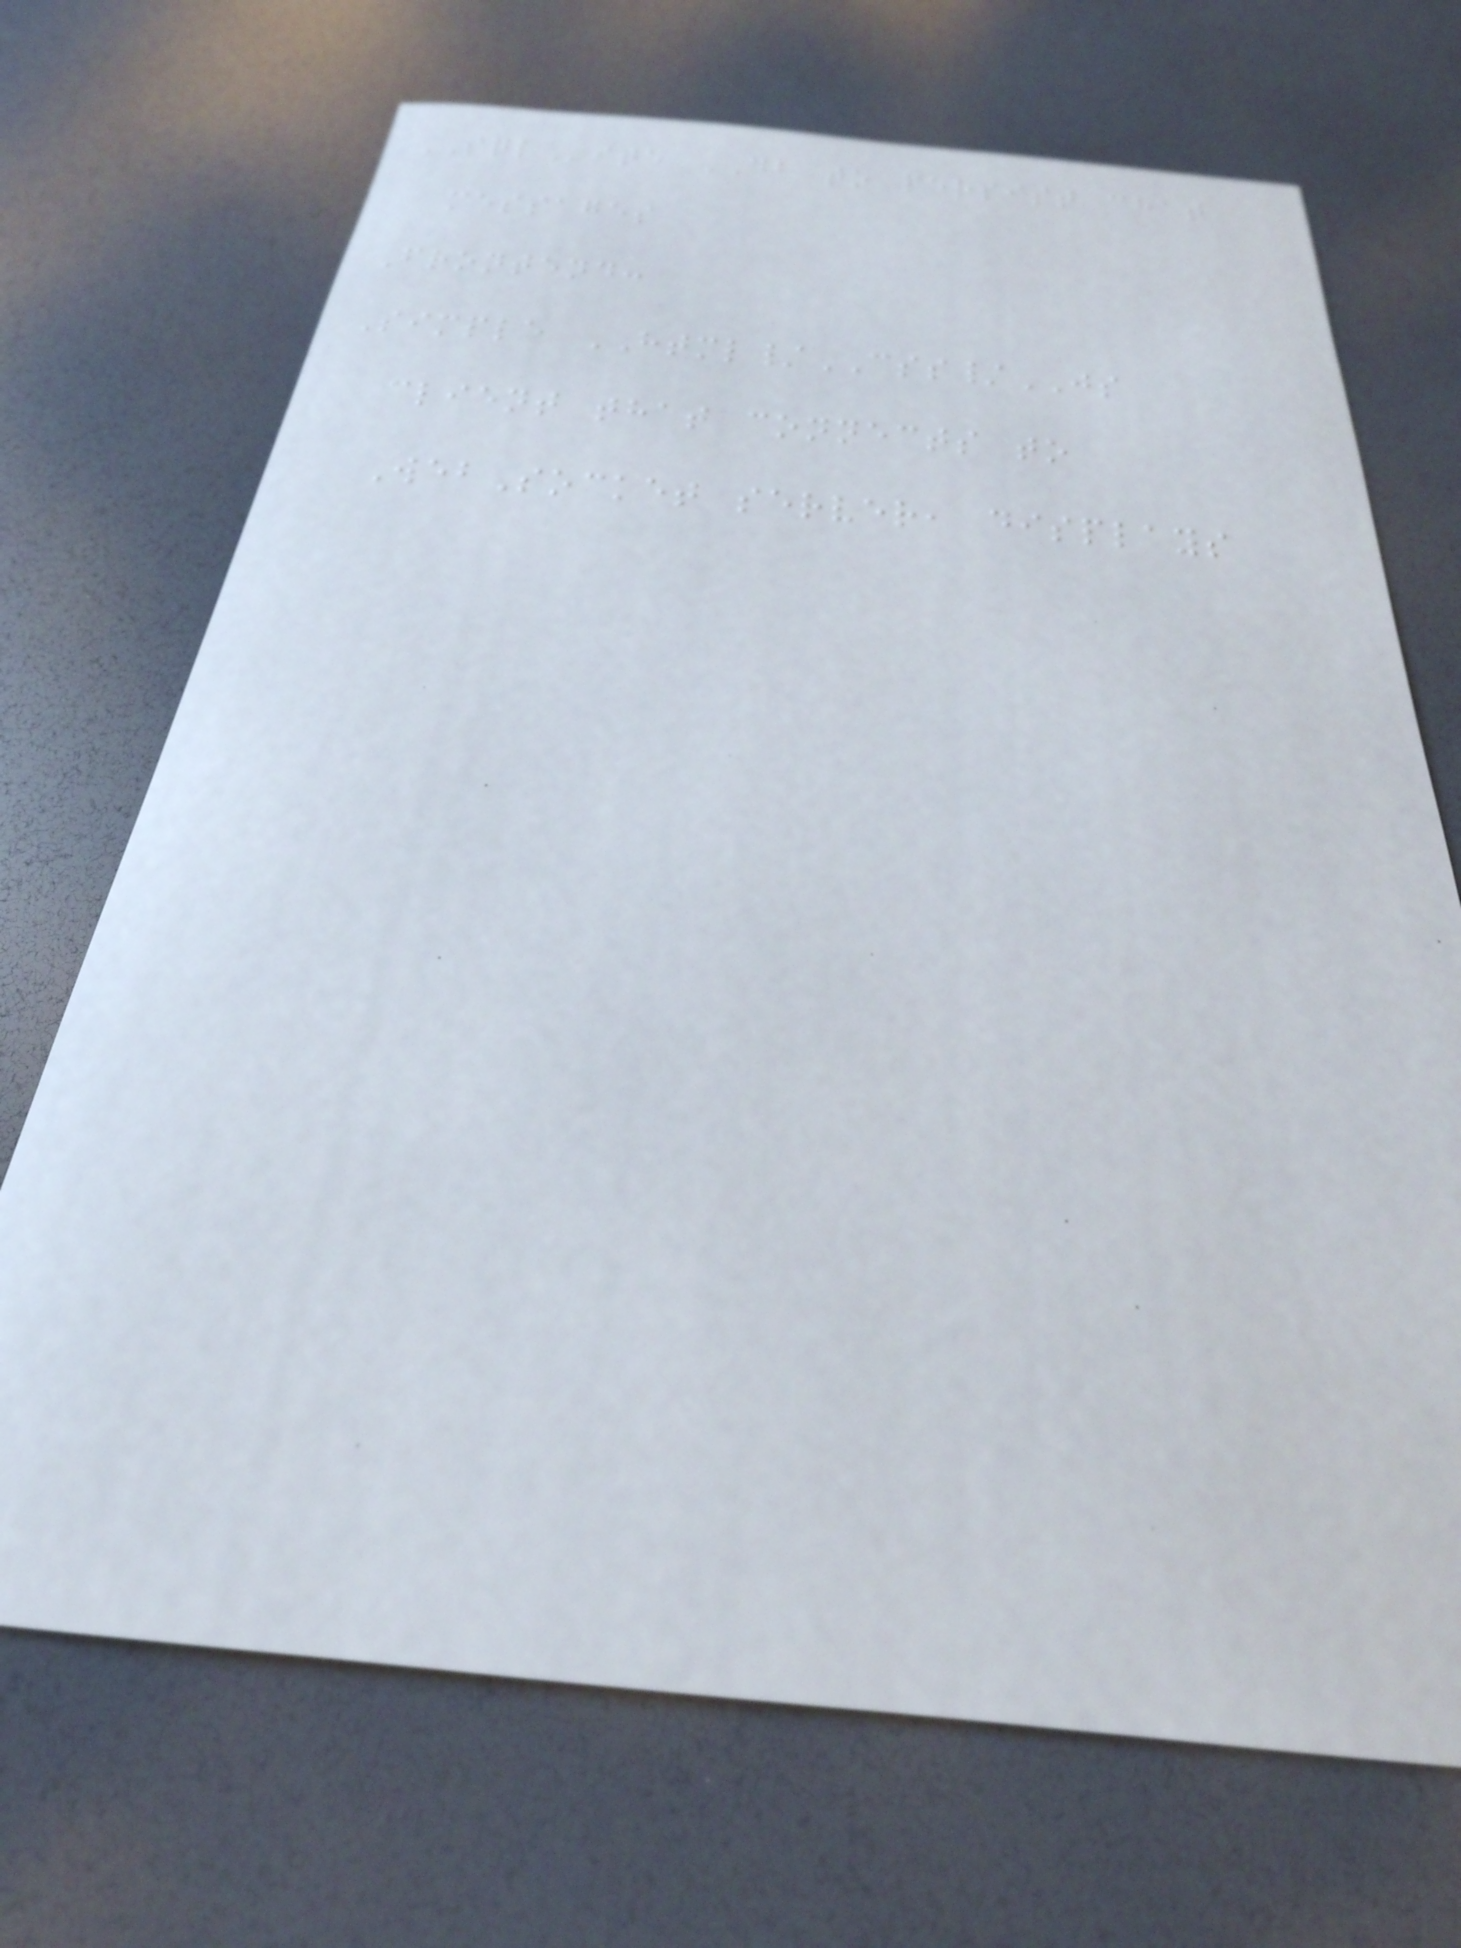SQLite DB to persist chat
messages
Frontend:
Simple HTML/CSS/JS
client that connects to
WebSocket server, displays
